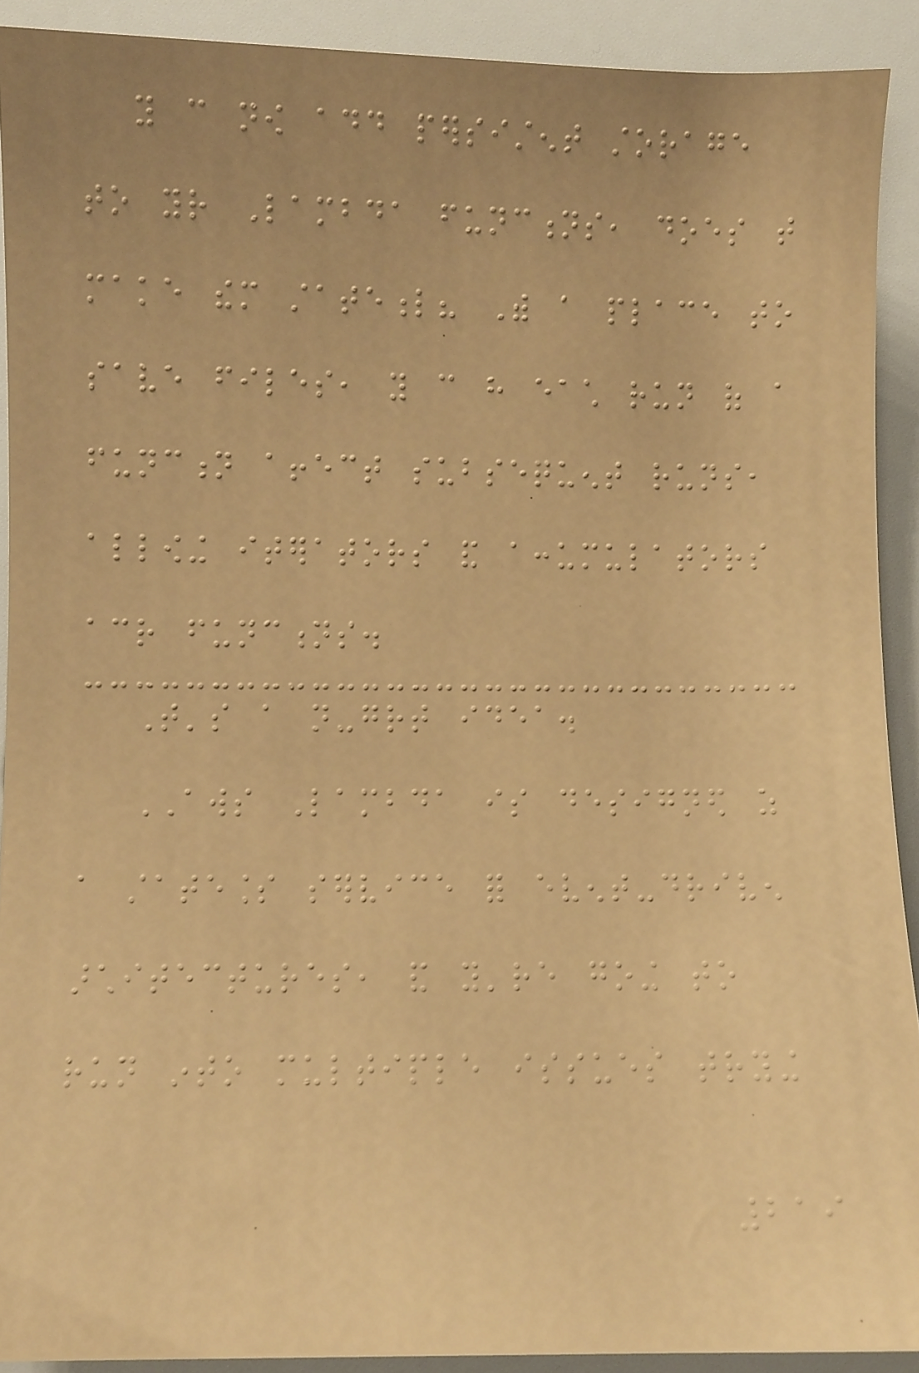you can now add persistent storage
to your Lambda functions, does that
make them stateful? With a place to
save files, you can have each run of a
function affect subsequent runs,
allowing iterators and accumulators
across functions.
That's a not-great idea.
AWS Lambda is designed as
a stateless service for event-driven
architectures, and you're going to
run into multiple issues trying
219
